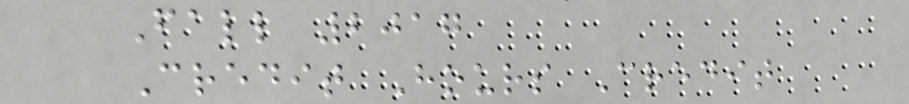Fall 2017
Credit Hours Credit
